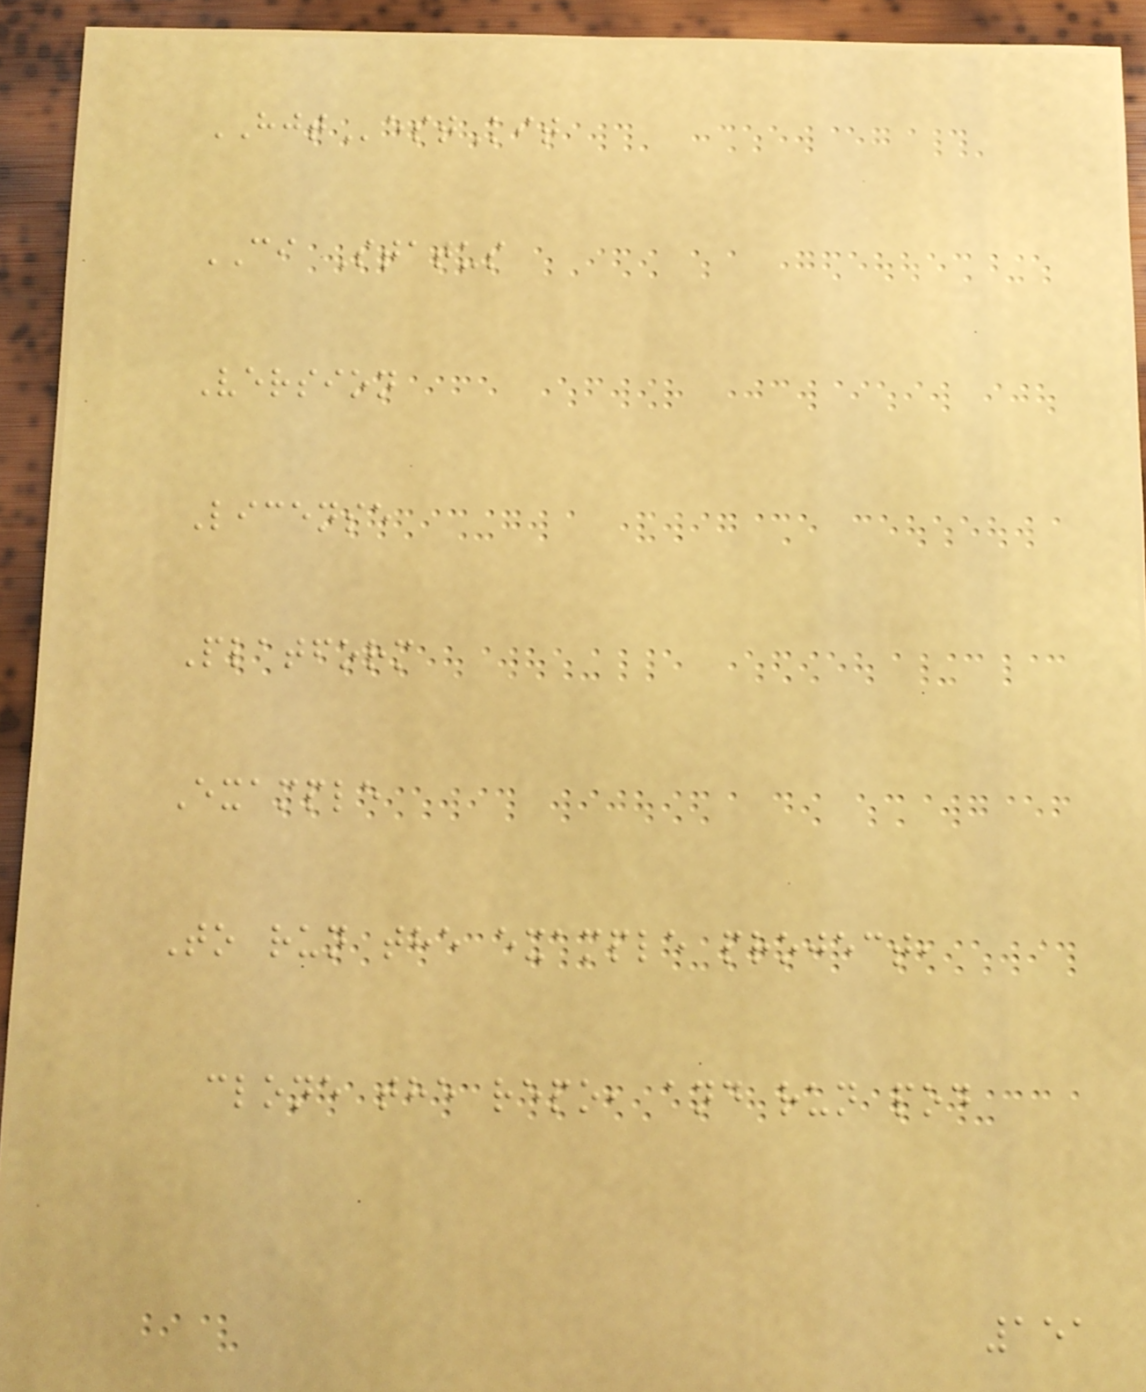HJTestKit
CI Status
Version
License
Platform
Example
To run the example project,
clone the repo, and run pod
151
